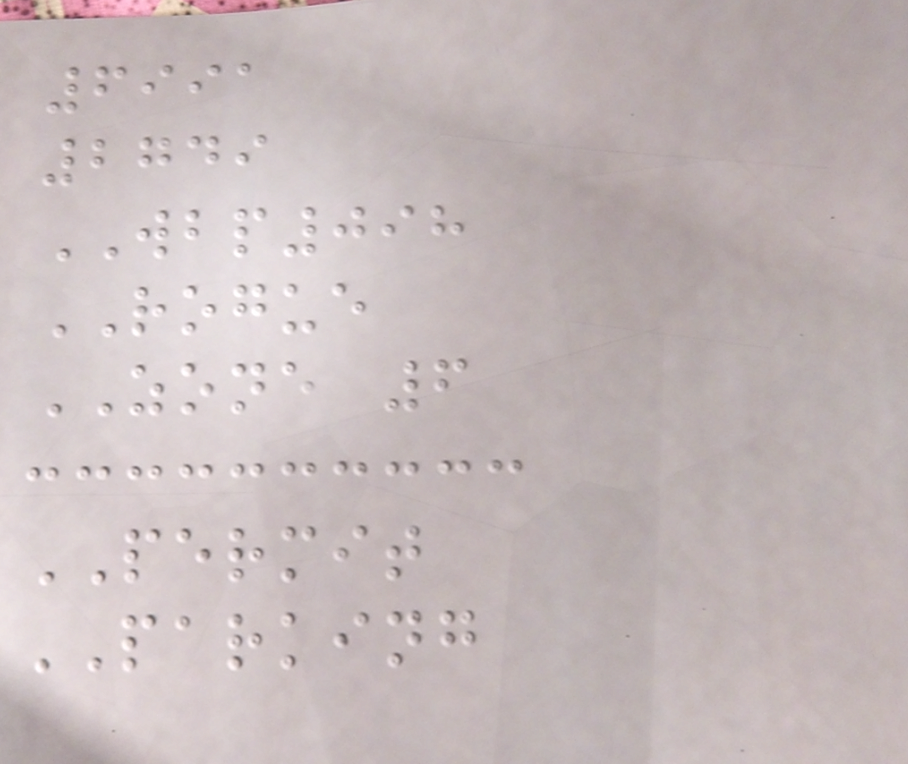6991
2749
WBP098
ROGUE
ZONE 6
PERMIT
PARKING
